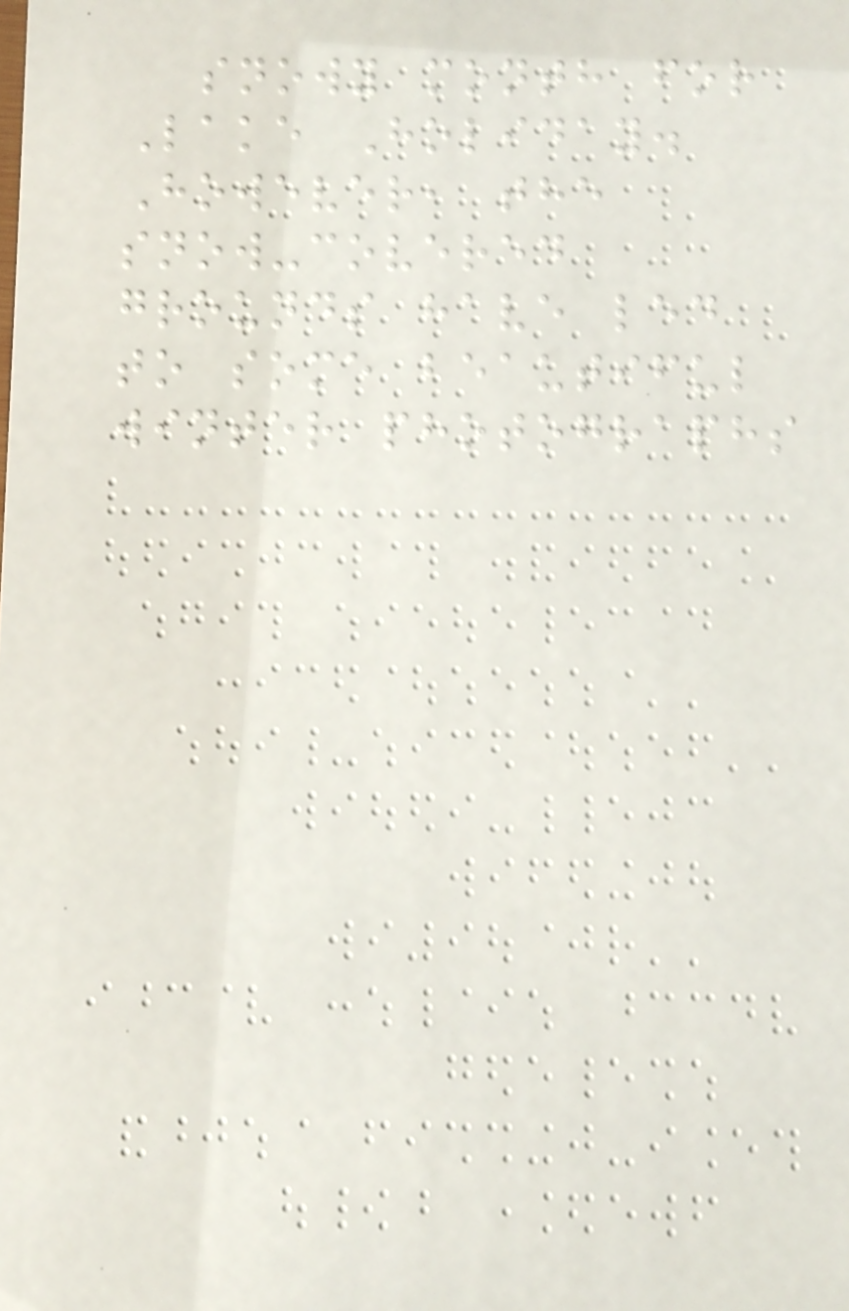snowy month for
Lake Holiday.
However, the
snow-covered
grounds have led
to some beautiful
winter photographs
